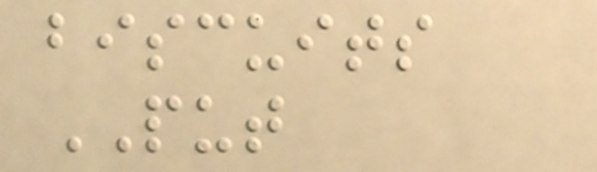biscuits
PUT
